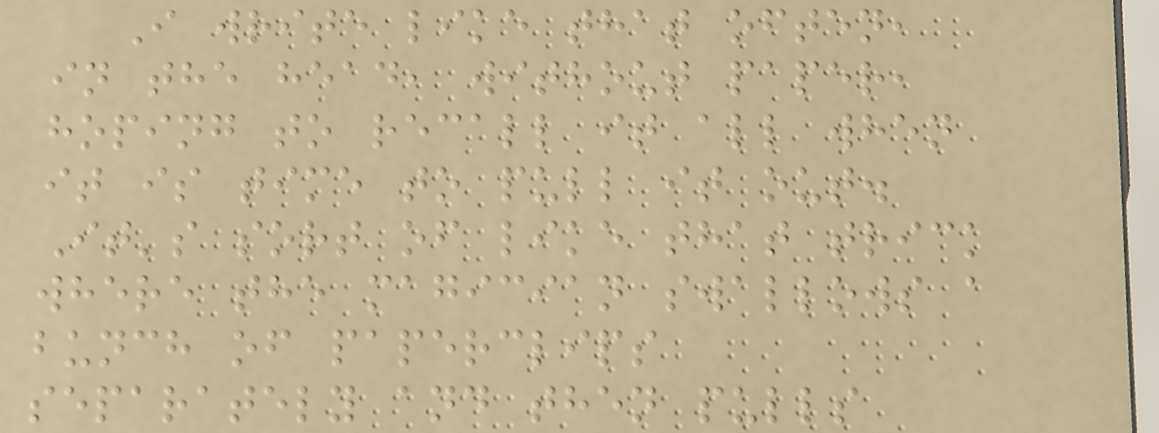I write like that often,
in the head, without paper,
hoping to recall it all when
it is time to pull it out.
It's sort of like that trick
where the magician swallows a
bunch of paperclips
separately and then pulls
